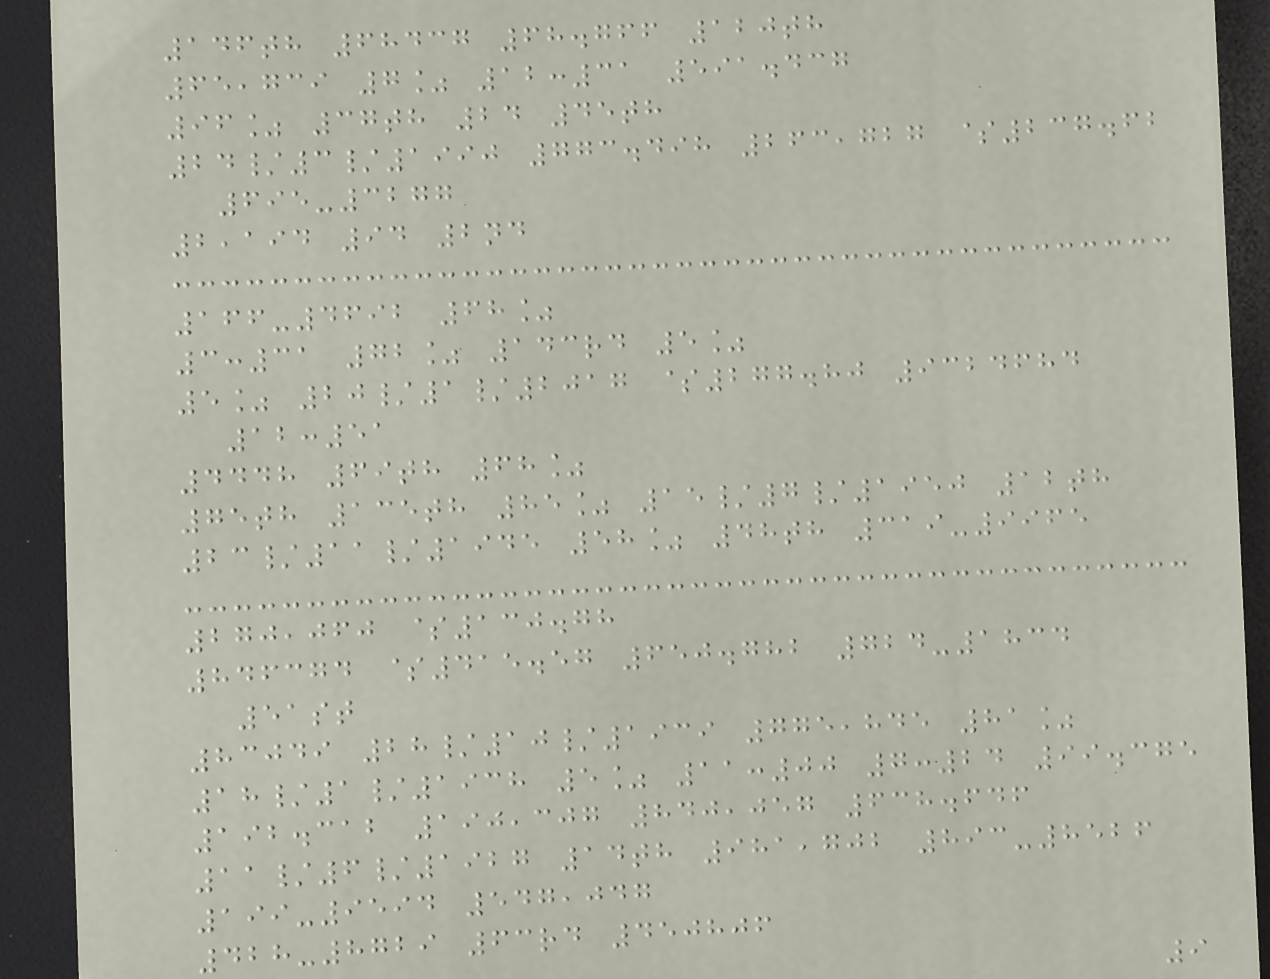146th 68437 68.766 120th
65,739 7% 12:31 591.437
96% 37th 24 45th
24/3/1990 773.498 263,727 $237.62
695-3277
2,194 94 2nd
166-4692 68%
3:31 72% 143rd 5%
5% 20/1/2017 $277.80 9324684
12:51
4448 69th 68%
75th 135th 85% 15/7/1950 12th
23/11/1945 58% 48th 319-9965
270,060 $130.78
846374 $415.57 650.782 724-1834
51st
83049 28/10/1939 775,845 81%
18/1/1938 5% 11:00 7:24 99.375
192.312 190,307 840,057 638.646
11/6/1927 14th 981,702 893-8526
199-9594 547,047
428-8729 63rd 450806
9
